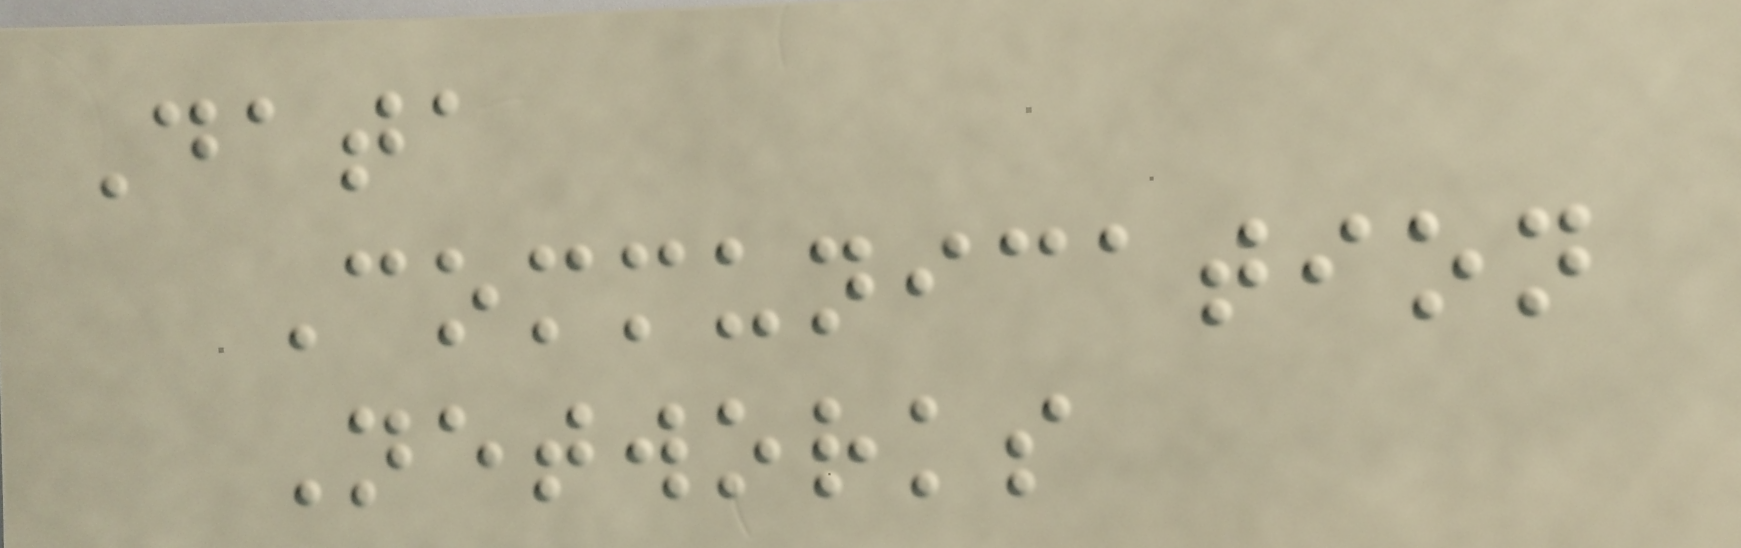Data
Communication
Networks
